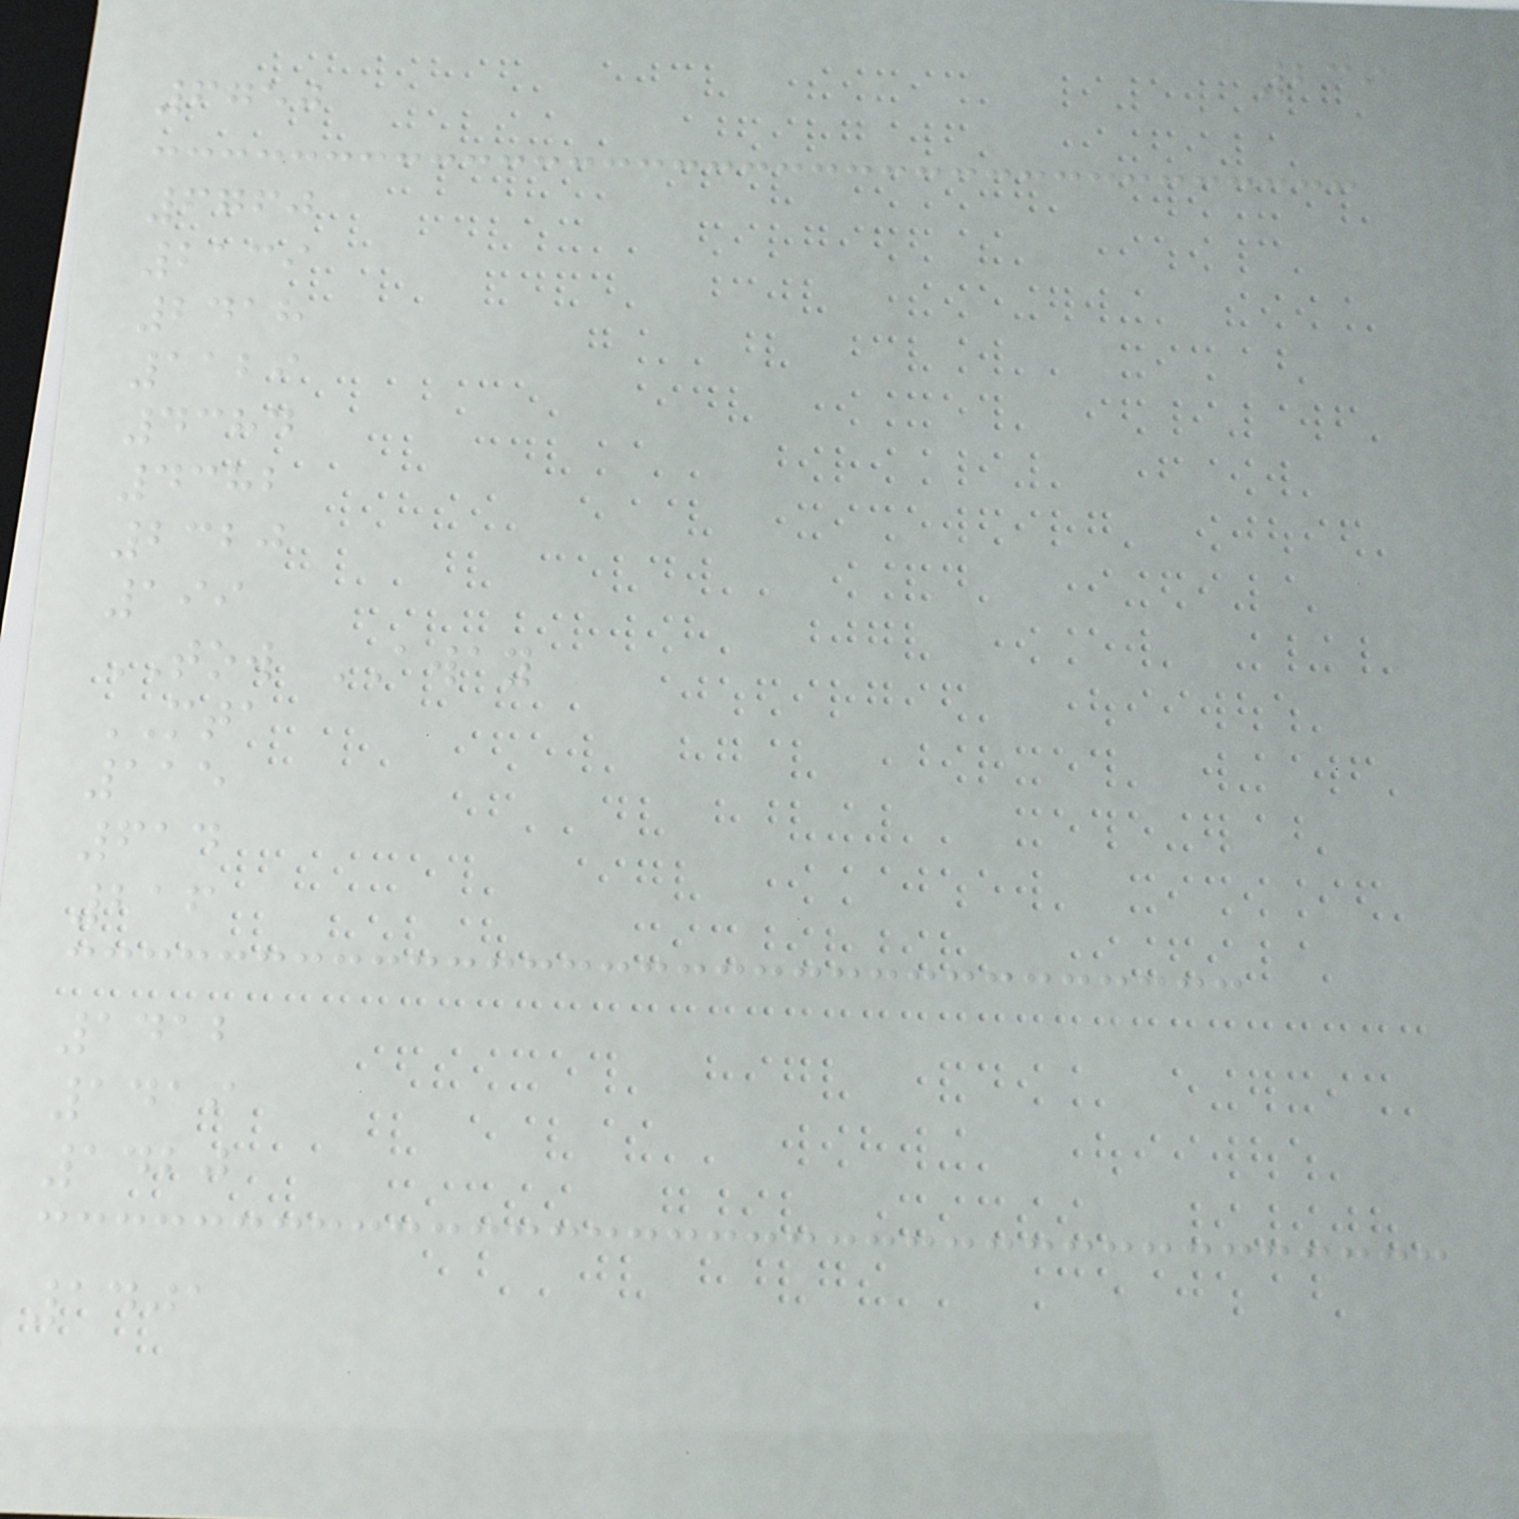239
6750
6760
2139
2418
1129
4384
4382
2320
199
TOW AWAY
MTA
115
614
216
1412
1419
1420
1401
